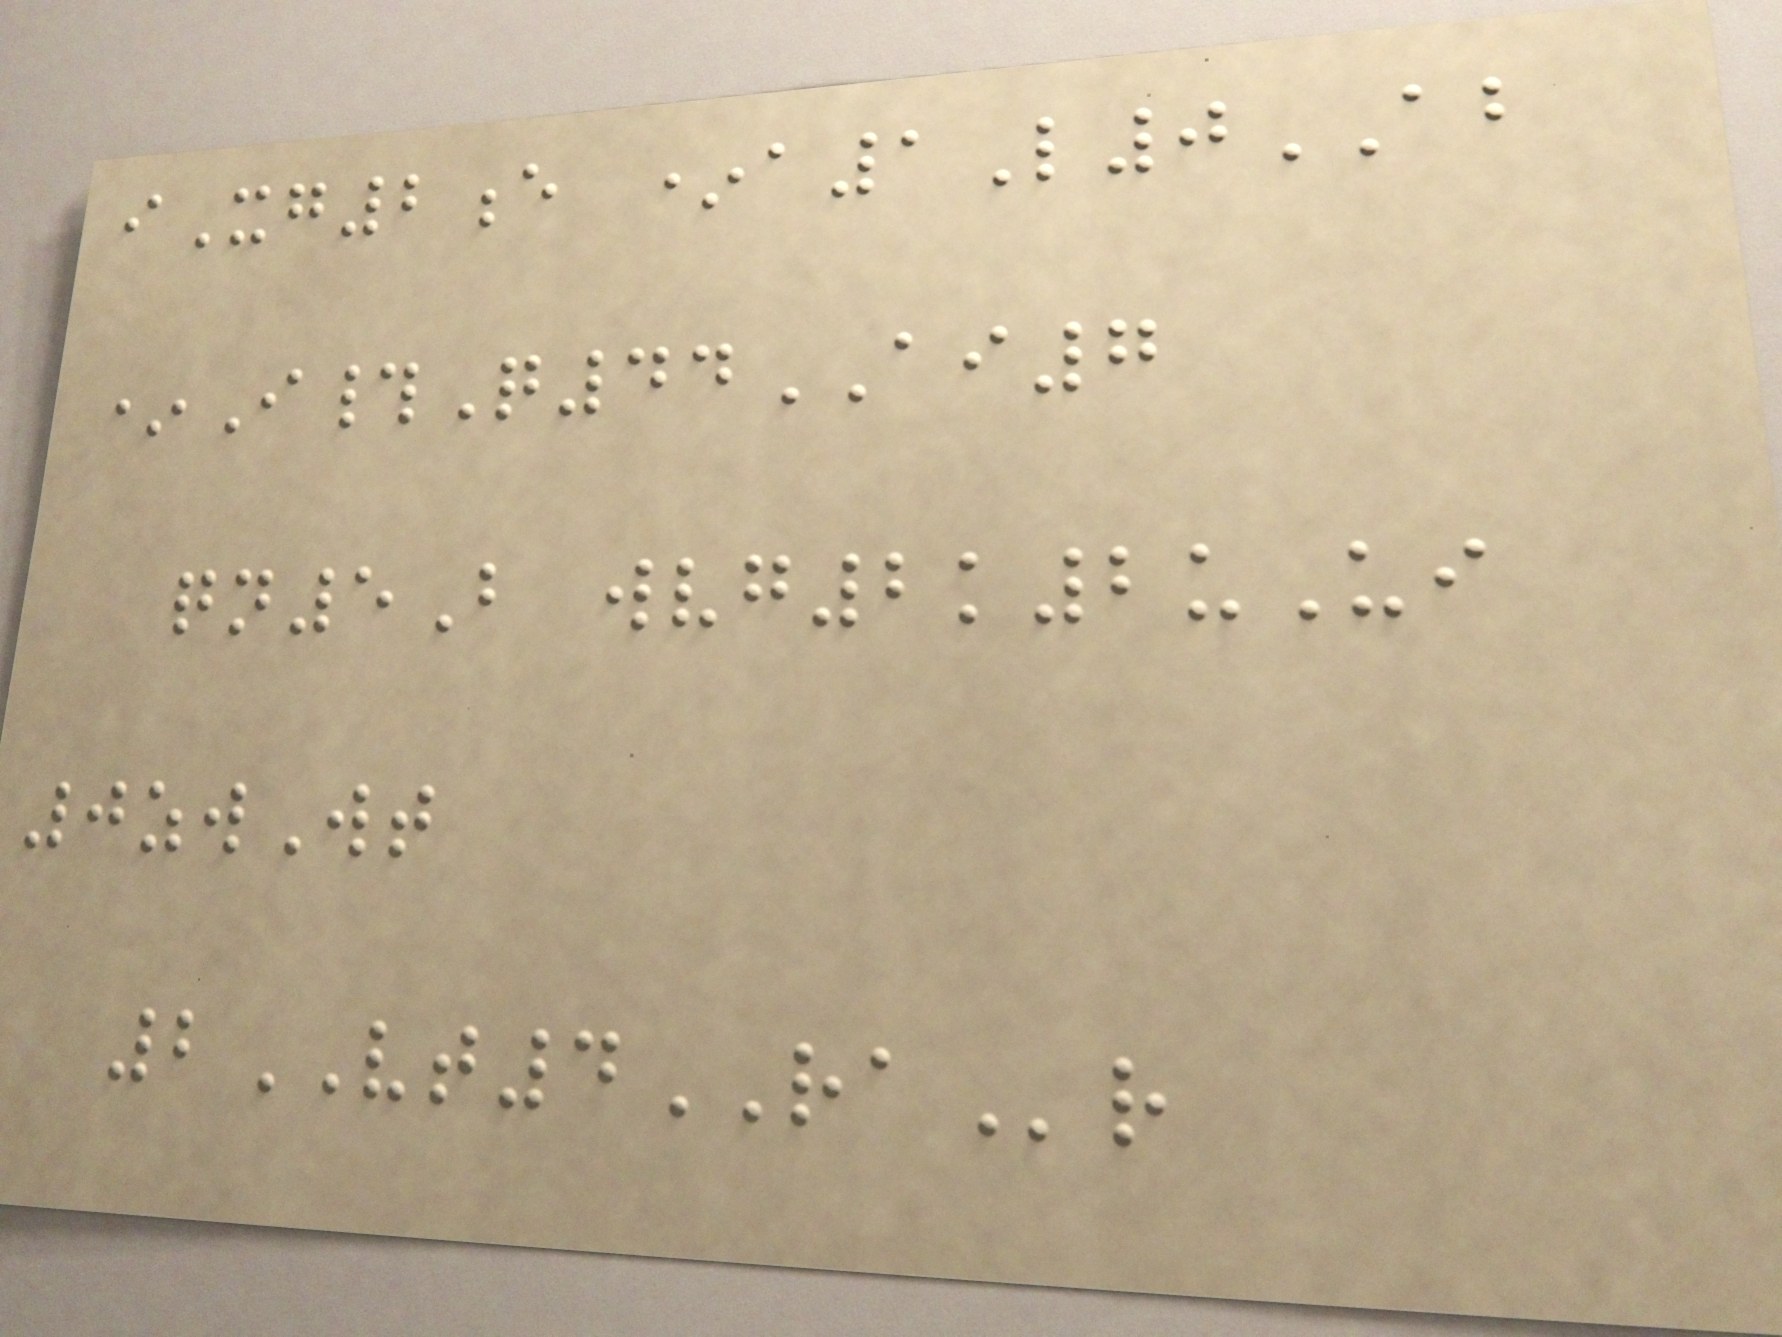iXg2e *a1L0AB
*I#Q44AI7
qn5B wvg2k2uUi
0zwWt
2VT4RAr
